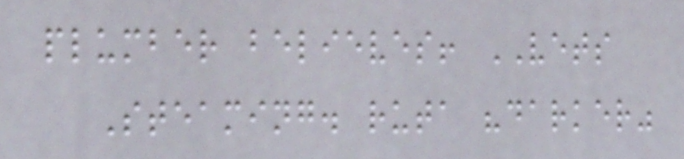plumber believes! VETS
Steaming. ruta "darker"
